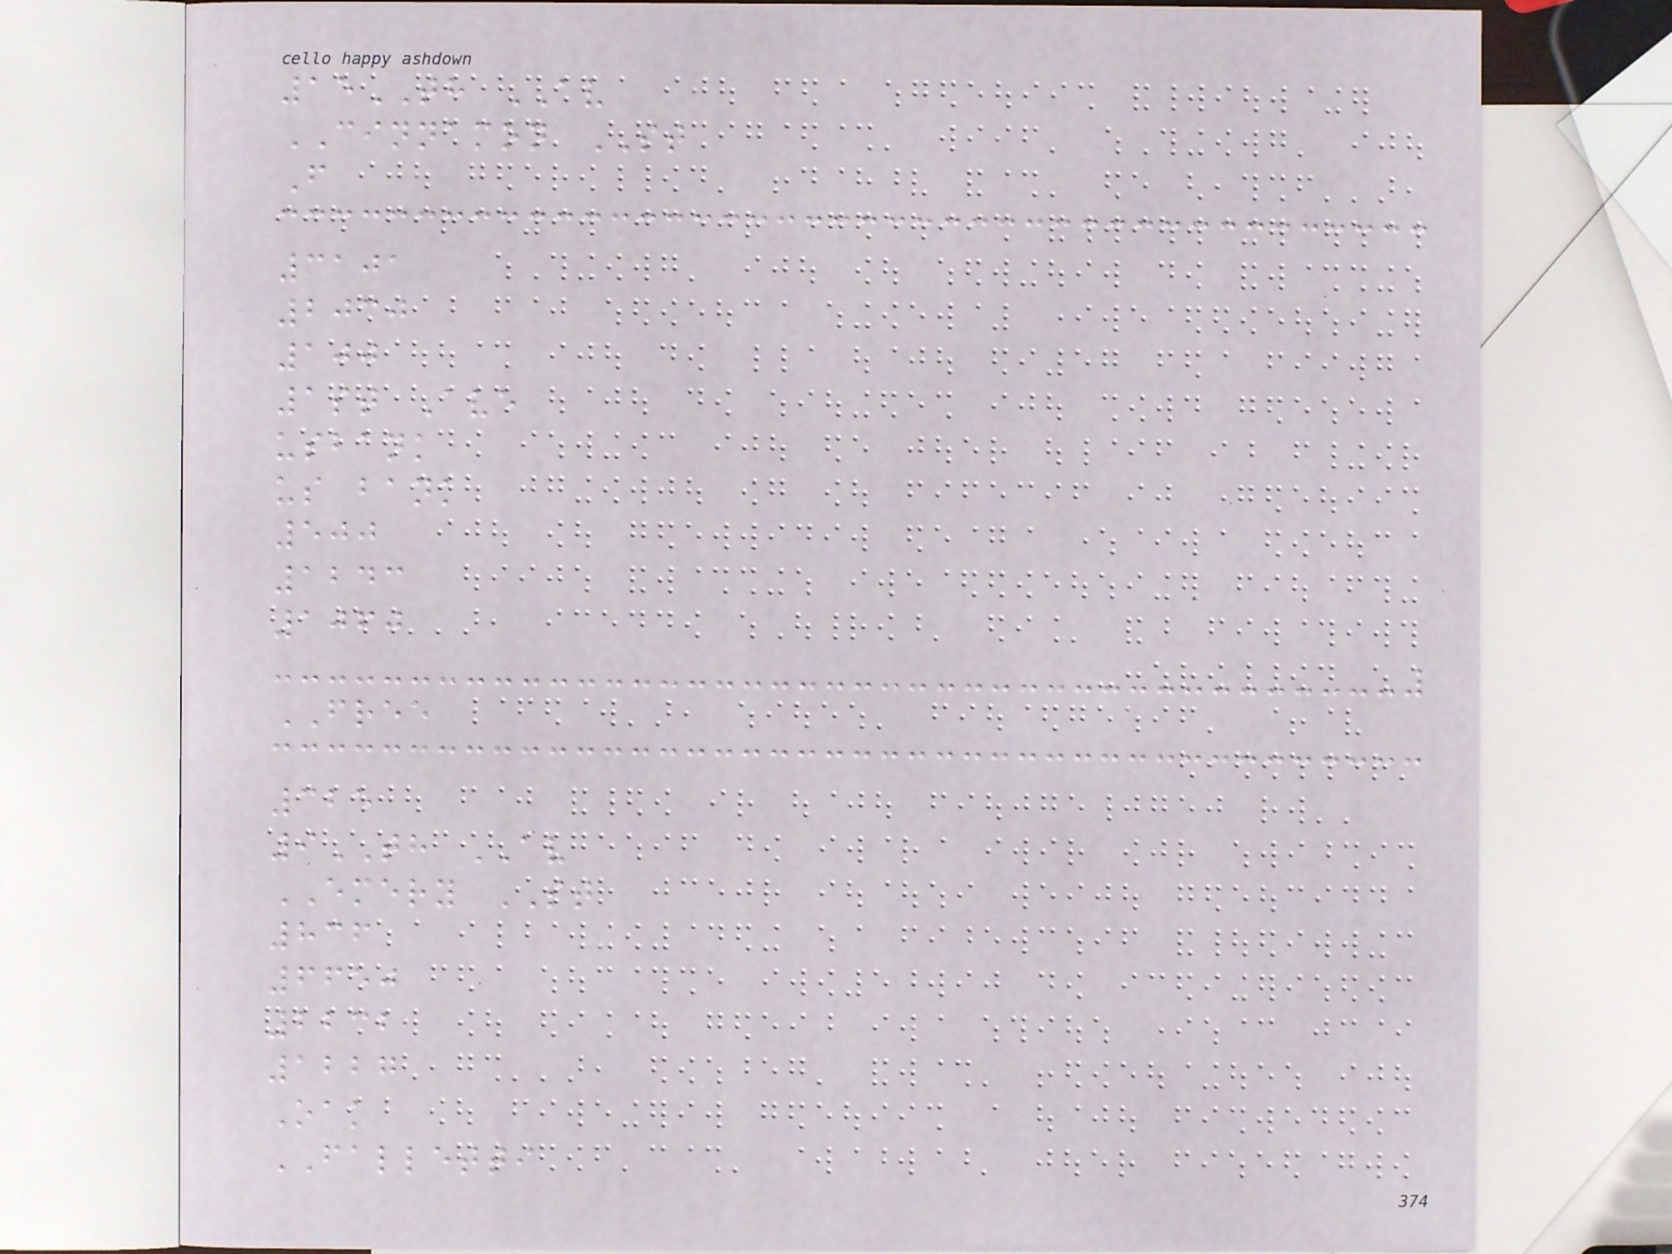15TH AV
CINNAMON ST
F
3101
2030
100
1st Ave
usbank
us bank
500
1243
1060
FREE
325
9TH AV
EMERY ST
836
6650
2232
1227
Oak
FALLETTI
